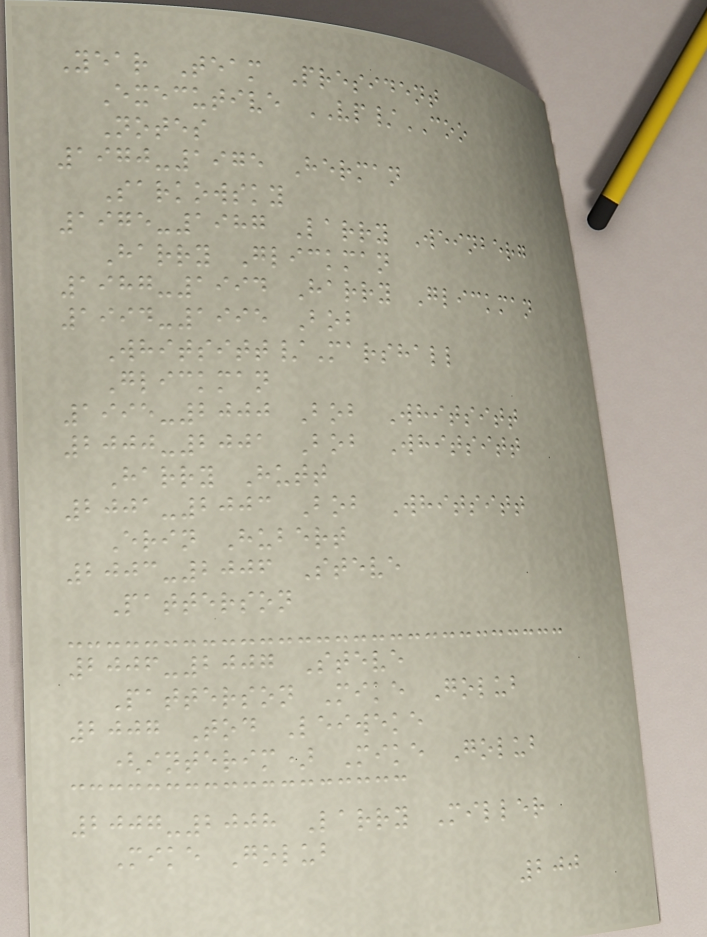Year Team President
Executive VP/COO
Notes
1970-1975 Herman
Sarkowsky
1975-1987 Larry Weinberg
Harry Glickman
1987-1994 Harry Glickman
1994-1995 Bob
Whitsitt/Marshall
Glickman
1995-2000 Bob Whitsitt
2000-2001 Bob Whitsitt
Harry Hutt
2001-2003 Bob Whitsitt
Erin Hubert
2003-2006 Steve
Patterson
2006-2007 Steve
Patterson Mike Golub
2007 Tod Leiweke
(interim) Mike Golub
2007-2008 Larry Miller
Mike Golub
200
